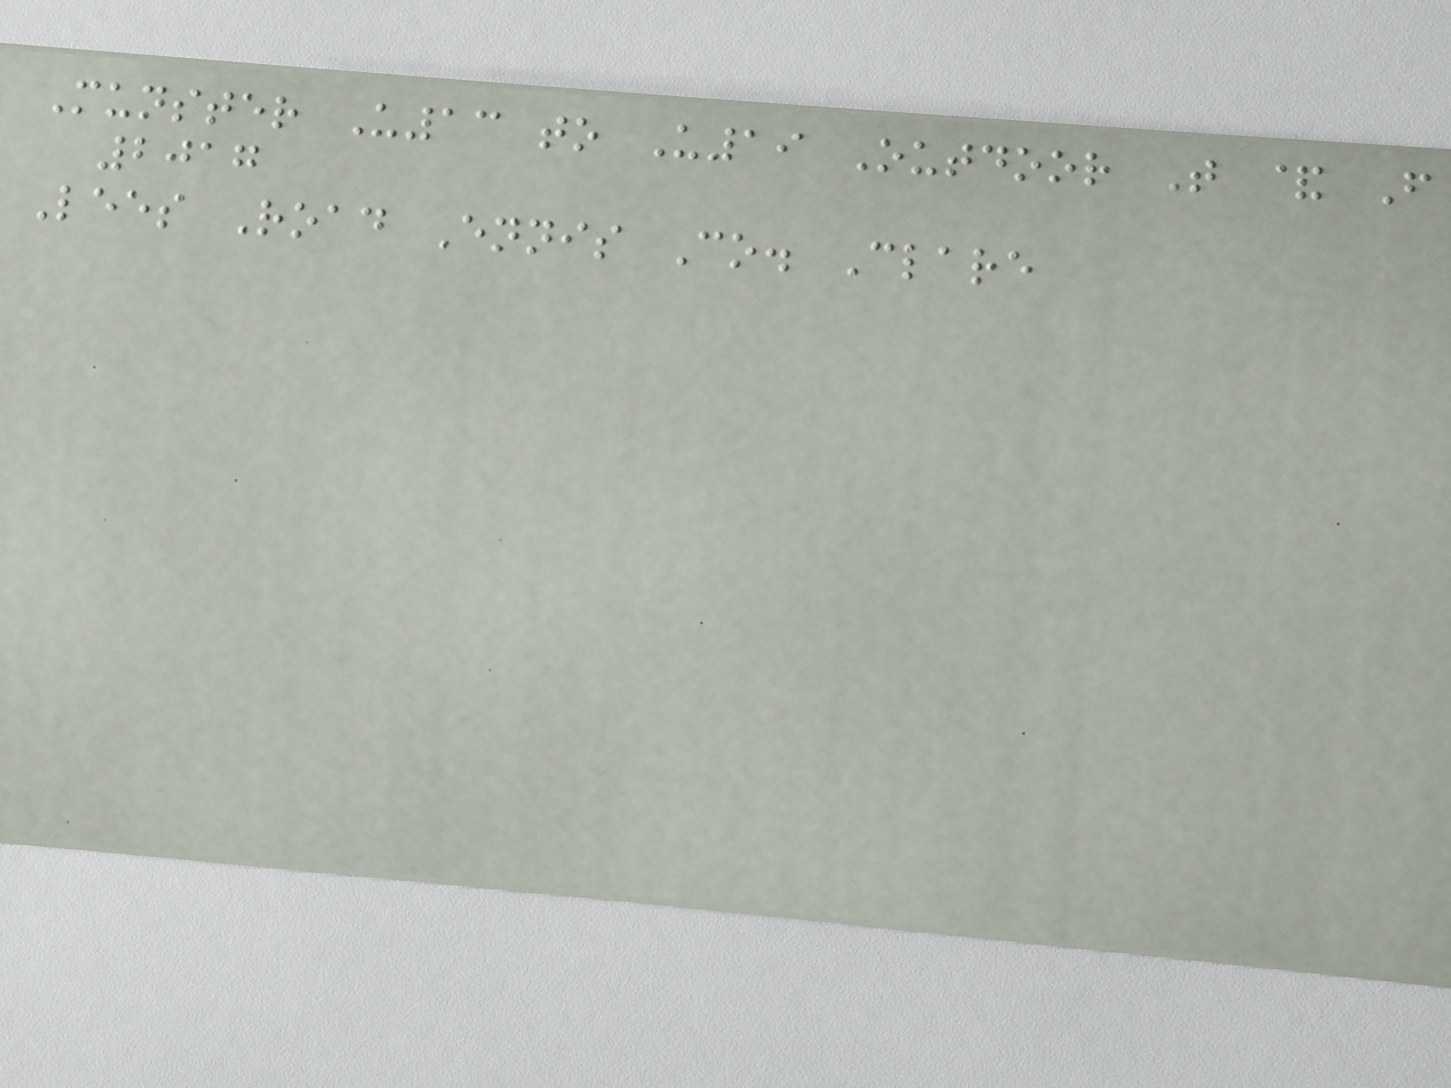Munster U13 to U19 Outdoor T & F
2017
Lees Road Ennis Co. Clare
